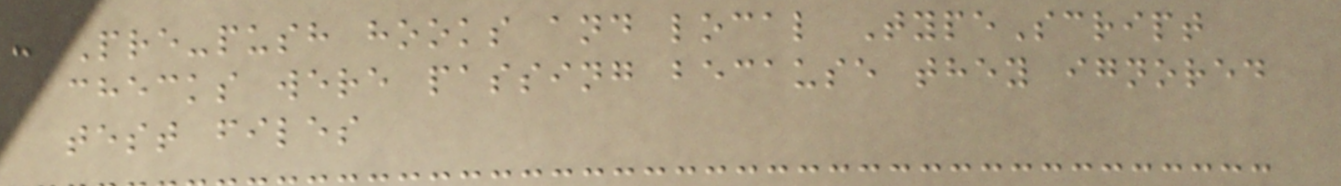- Pre-push hooks and local TypeScript
checks were passing because they ignored
test files
